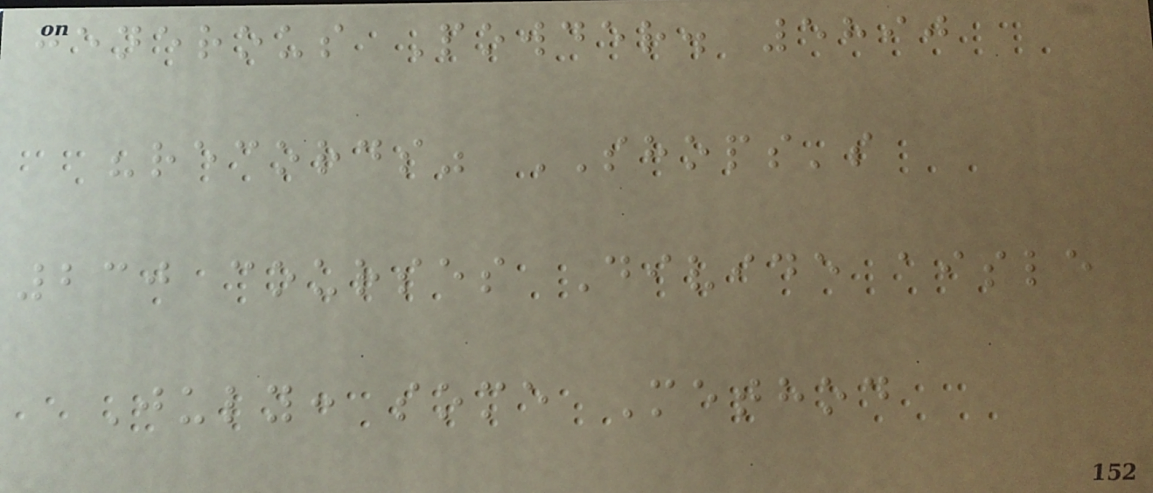generous Powder. 5890
"records" SHOPS's
230 courses Divide aisle
July: some Method
